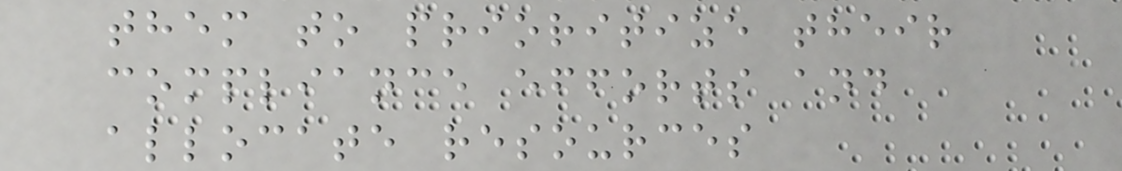them to prioritize their
compliance efforts and
allocate resources
